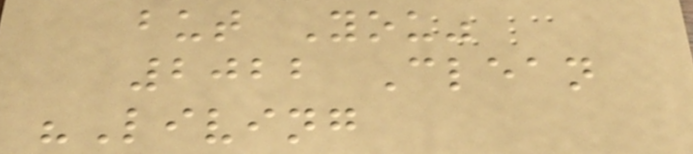but You"
2022 Clean
"Living
